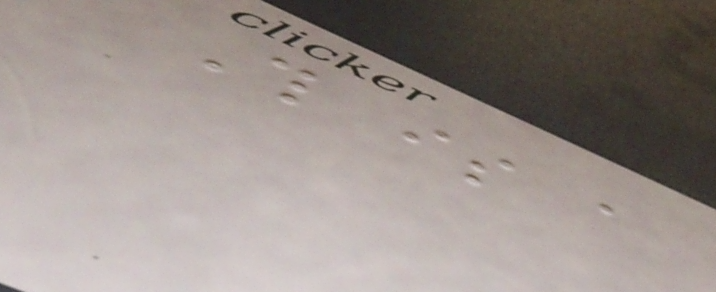This is a
